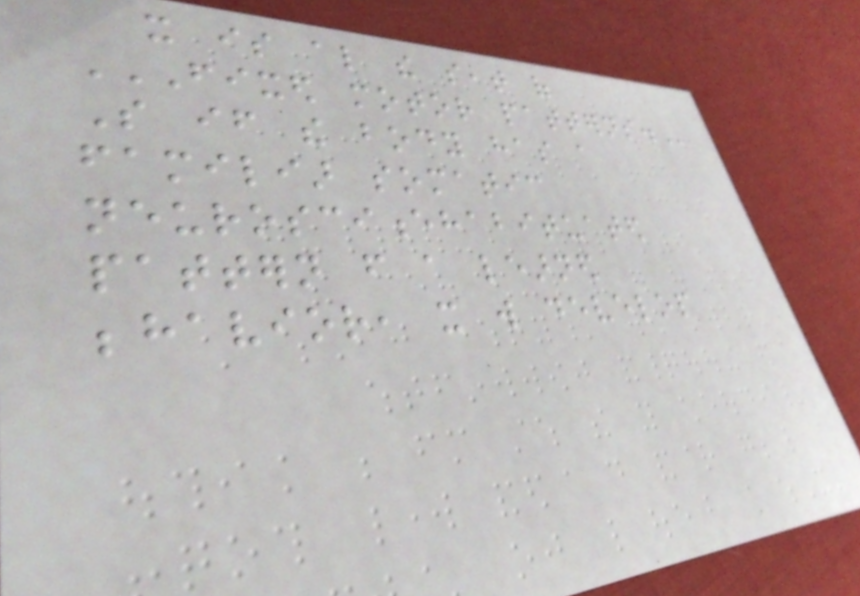it is also the seat of
FIXED MOTOR PATTERNS.
So if the body has a
familiar somatic
neurosciencehabituated
pattern from a learned
behavior, it will develop
